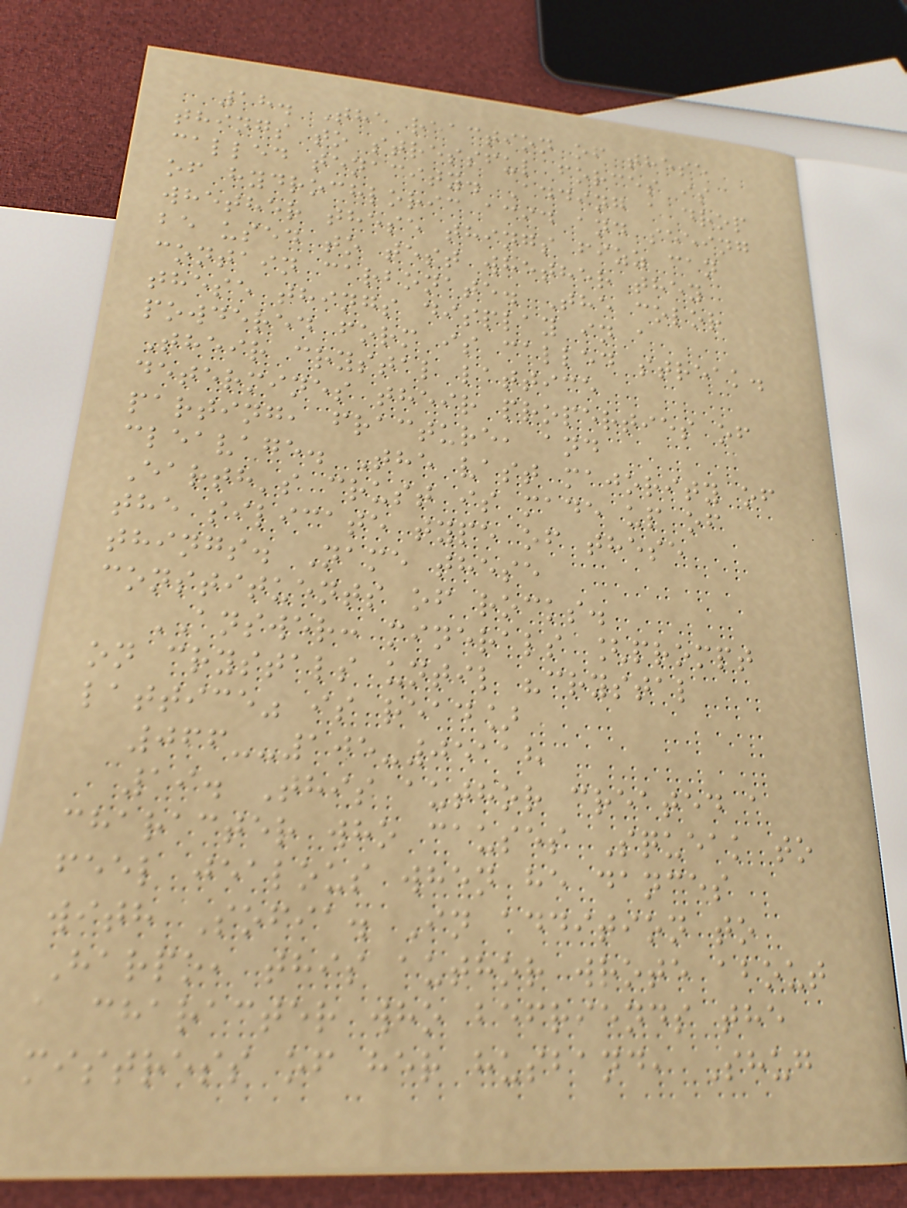18. The reaction of these
things to stressful forces is
called tenacity. Adding a drop
of hydrochloric acid and seeing
whether these things fizz can
be used to test whether they
contain carbonate. The color
these things display in a
powdered form is called streak.
Their crystal lattice
determines their properties of
parting, fracture, and
cleavage. The vast majority of
Earth's crust is made up of
the silicate type of these
things. Name these
constituents of rocks.
ANSWER: minerals [prompt
on crystals until "crystal
lattice" is read]
066--105-05118
19. This author created a
character who causes Squeak to
feel jealous when he dances
with Sofia. In addition to
Harpo, this author wrote about
a character who befriends the
mistress of her husband, Shug
